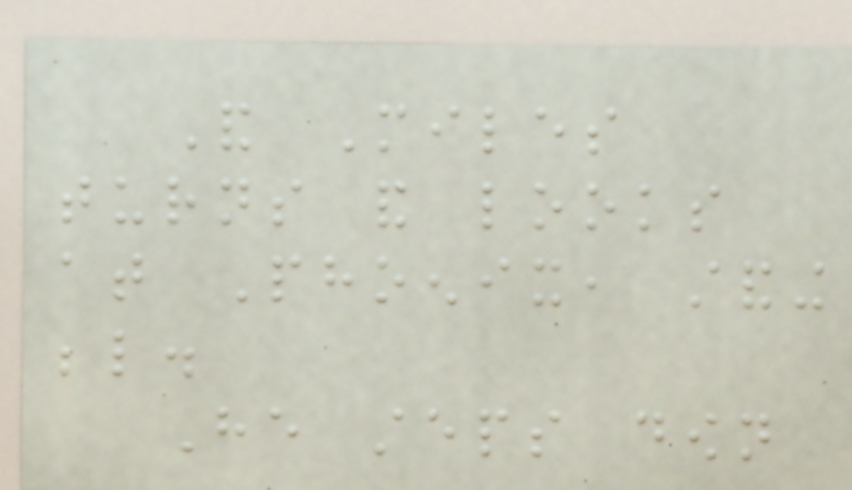And Miles
turns and looks
at Phoenix, standing
below.
He steps down
